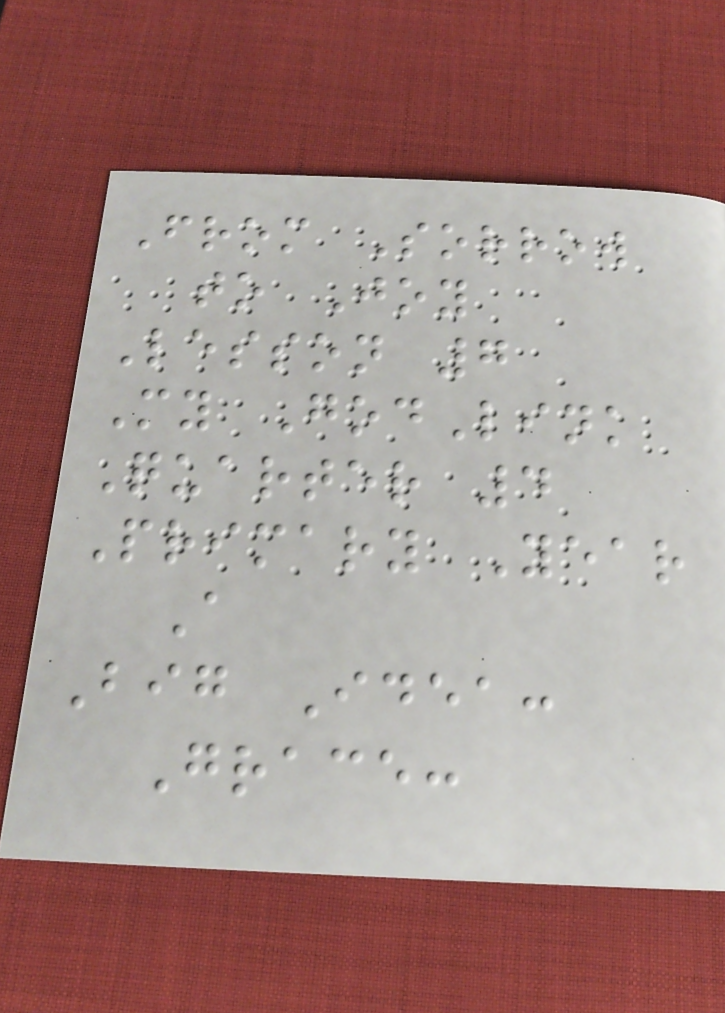From Sorrow
to Joy
Lesson 7
My GodLink
Quarter 4
Primary Year
A
Big Idea:
Grace:
